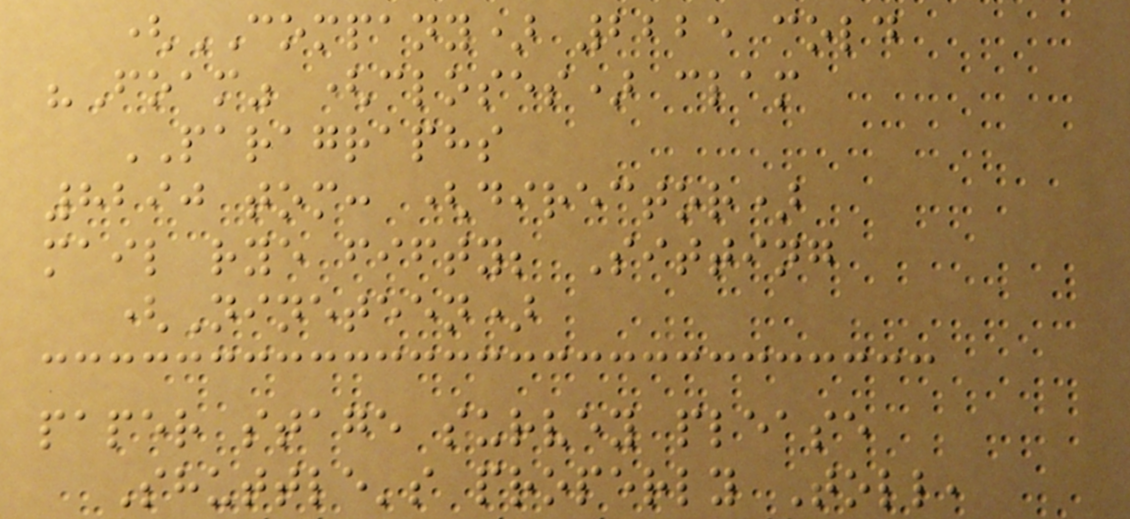(COMPANY) 2225 cold
"Foam" (closes) clam
PARAGRAPHS
8290 tom: (director)
mail rye fifty; Sitting
(Nineteen)
paper stage survey please
Shuttle's properly Toll,
